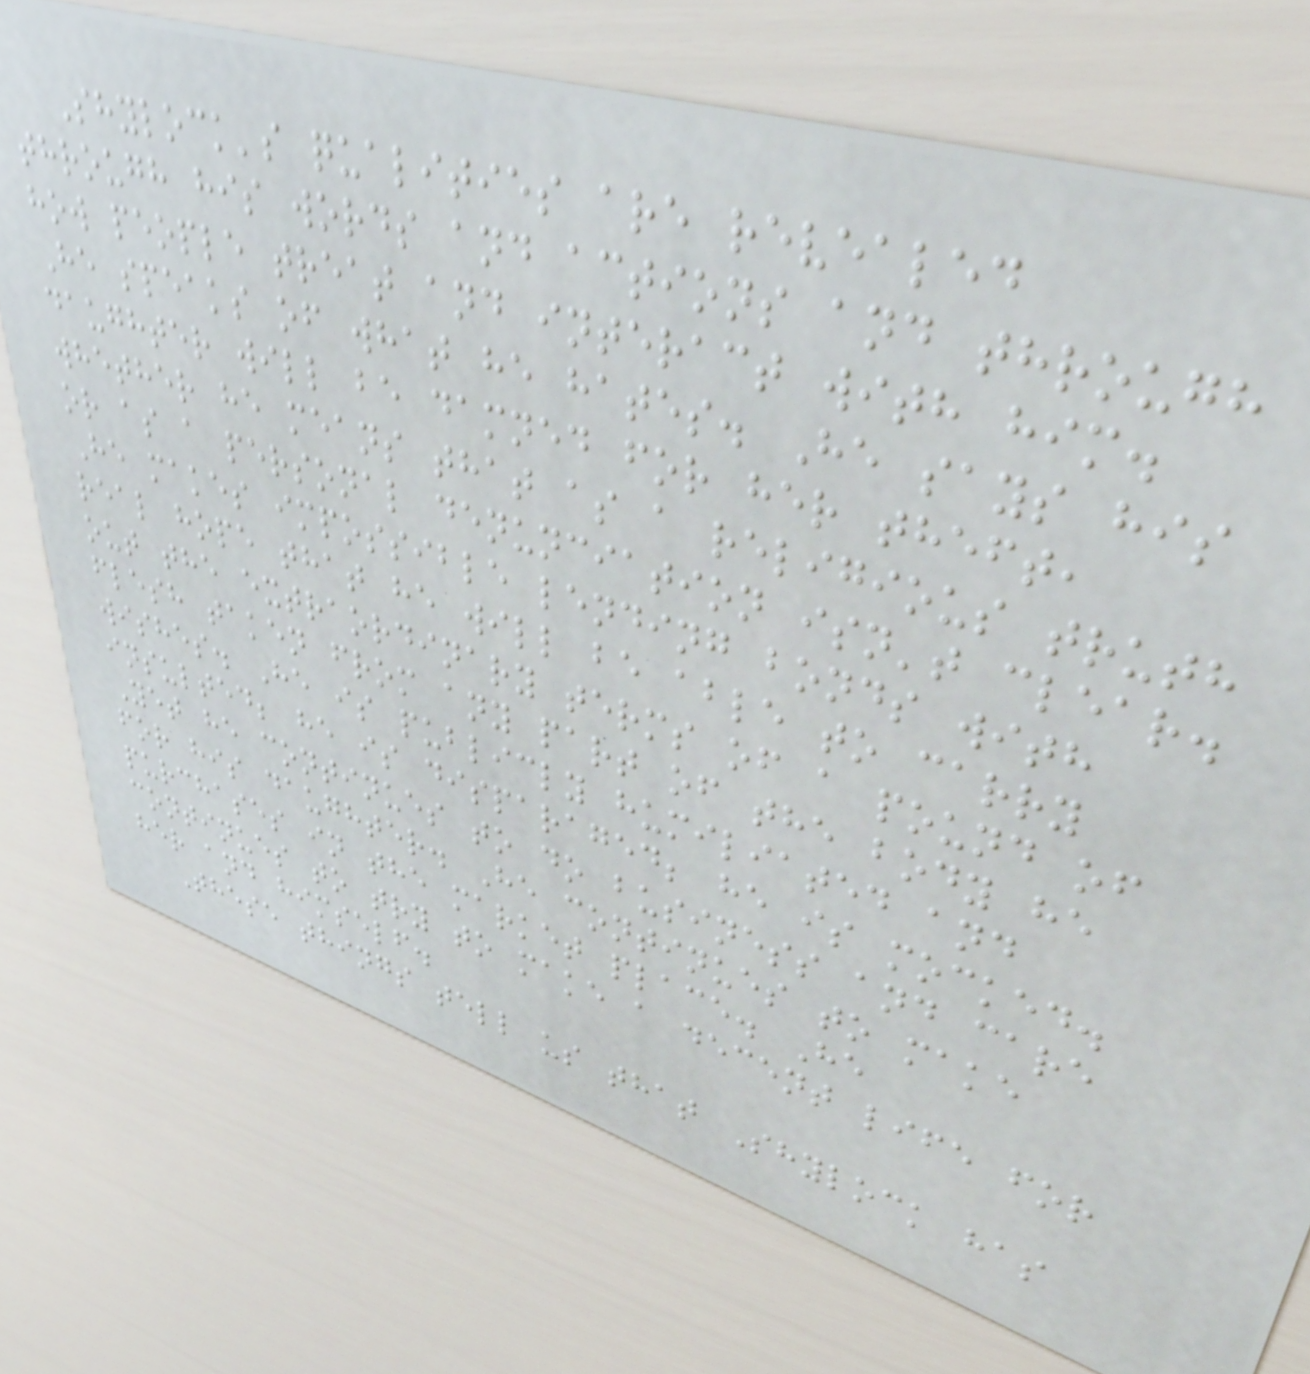Shylock's qualities are revealed
through his words and actions and through
how people treat and interact with him.
He speaks of what he hates. He says his
daughter will be damned for her theft,
whether he means that as a religious truth
or as a personal denunciation isn't clear.
He makes impossible lending bonds with
real hope that he will be able to carry
out the extraordinary terms of a pound of
flesh taken from any part of the body he
wishes. He is publicly humiliated and
insulted; he is disparaged; he is mocked.
Yet he continues to do business and care
for his daughter. He continues to make
purchases in the market place. He
continues to try to make a decent life for
her and himself.
These things tell us that Shylock has
